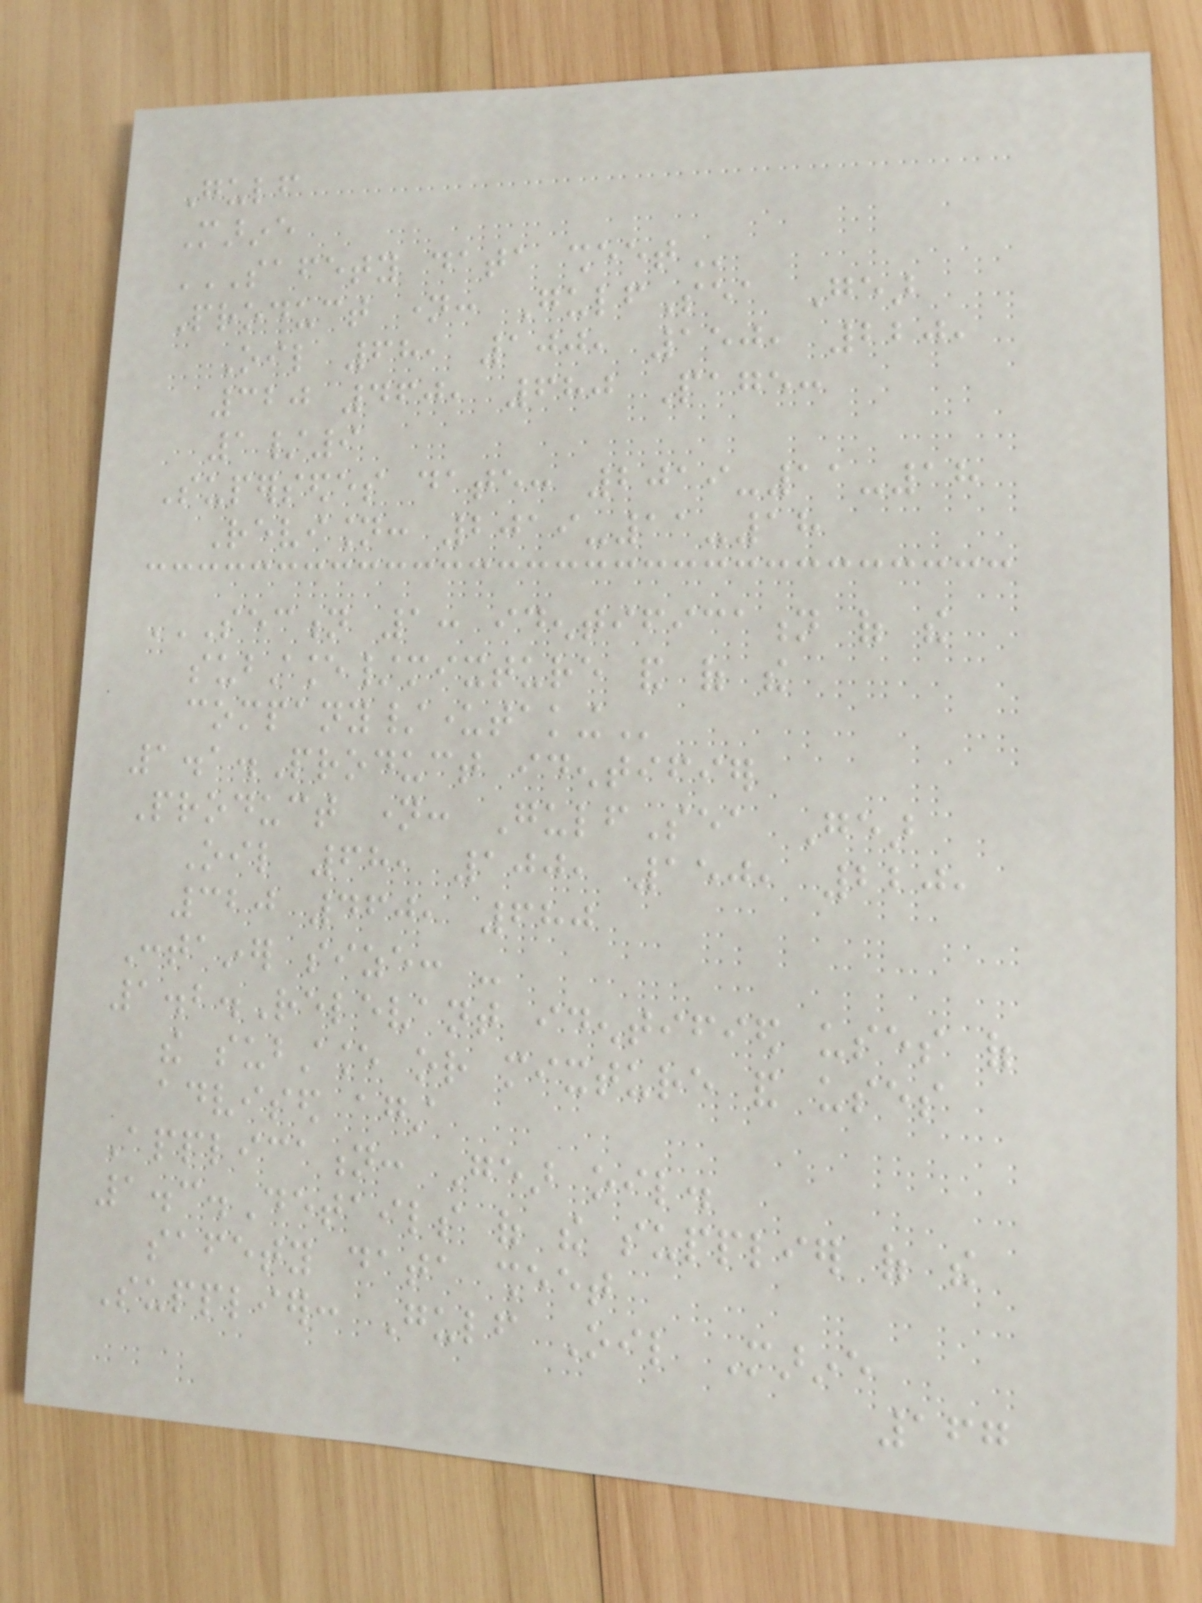Gulf
Marine
SAFETY DATA SHEET
Product name: GulfSea Gear
Oil 68, 100, 150, 220,
320 460, 680 Page:
1/9
Supersedes date: 2019-11-18
Revision: 2019-11-18
SECTION 1: IDENTIFICATION OF THE
SUBSTANCE/MIXTURE AND OF THE
COMPANY/UNDERTAKING
1.1.Product identifier
Product name: GulfSea Gear
Oil 68, 100, 150, 220,
320 460, 680
Container size: -
1.2.Relevant identified uses of
the substance or mixture and uses
advised against
Application: Gear oil.
1.3.Details of the supplier of the
safety data sheet
Supplier: Gulf Oil Marine
167
